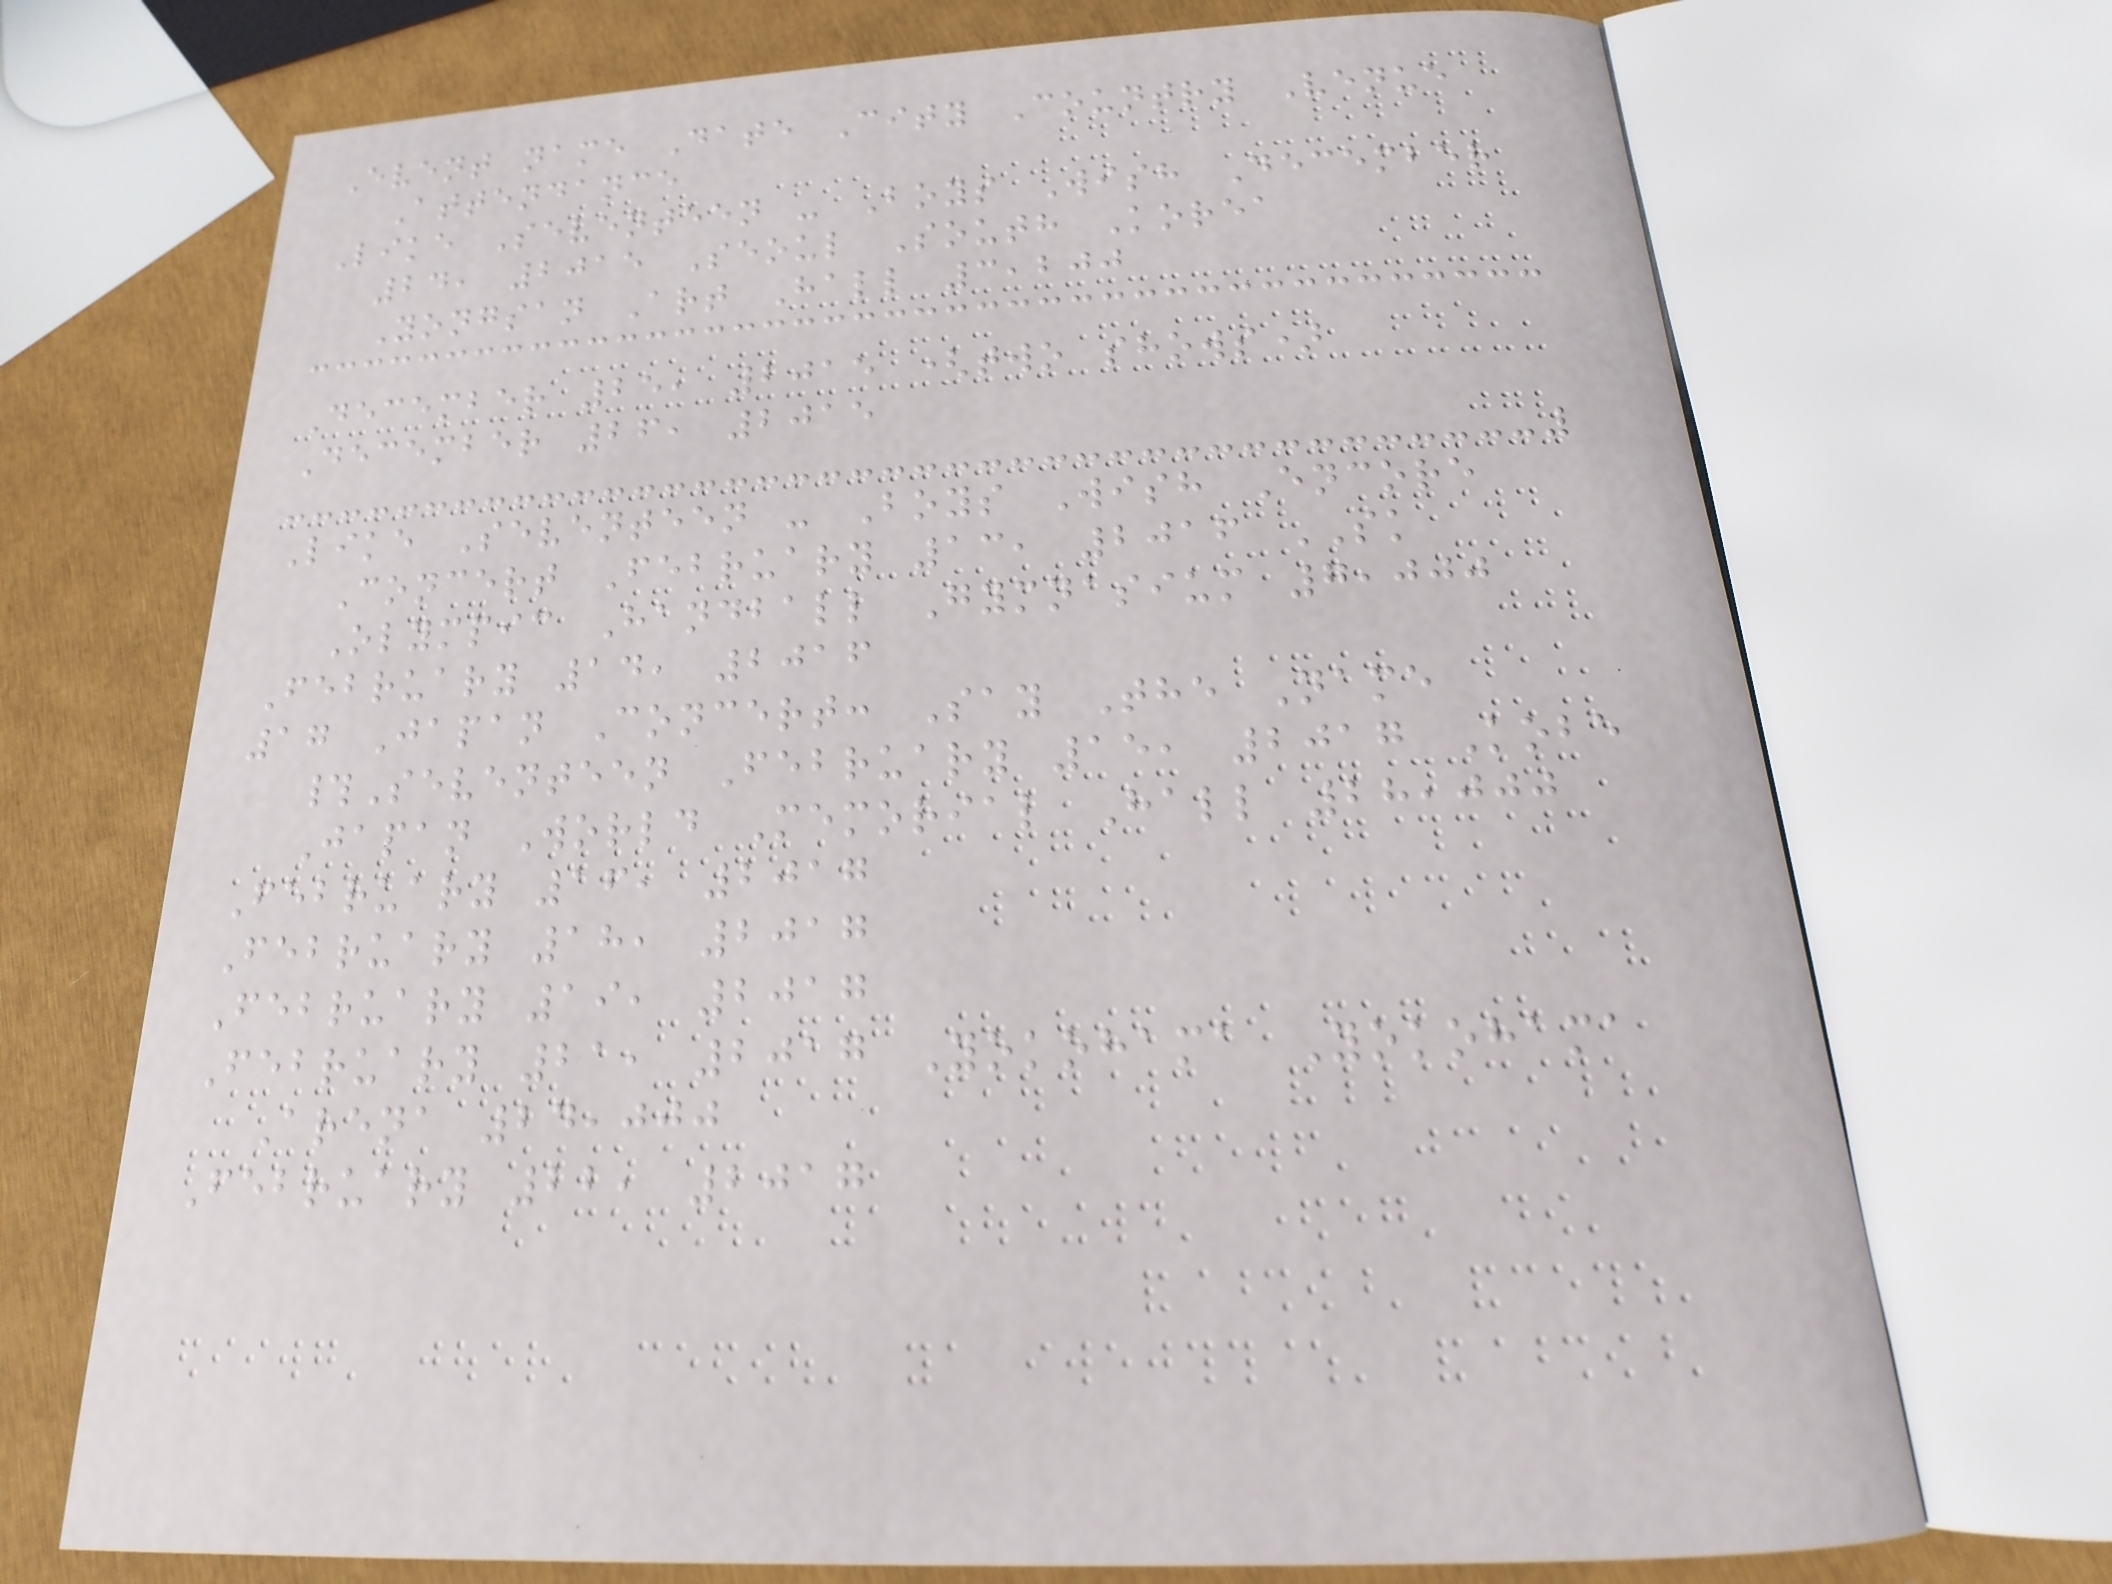Event name Date City Country Venue
Attendance
Like Seventeen - Boys Wish December
24, 2015 Seoul South Korea
Yongsan Art Hall 3,200
December 25, 2015 (two shows)
December 26, 2015
Like Seventeen - Boys Wish Encore
Concert February 13, 2016 SK
Olympic Handball Gymnasium 7,000
February 14, 2016
17 Japan Concert: Say The Name
#Seventeen February 15, 2017 Kobe
Japan World Memorial Hall 28,000
February 16, 2017
February 18, 2017
February 19, 2017
February 21, 2017 Yokohama Yokohama
Arena 24,000
February 22, 2017
